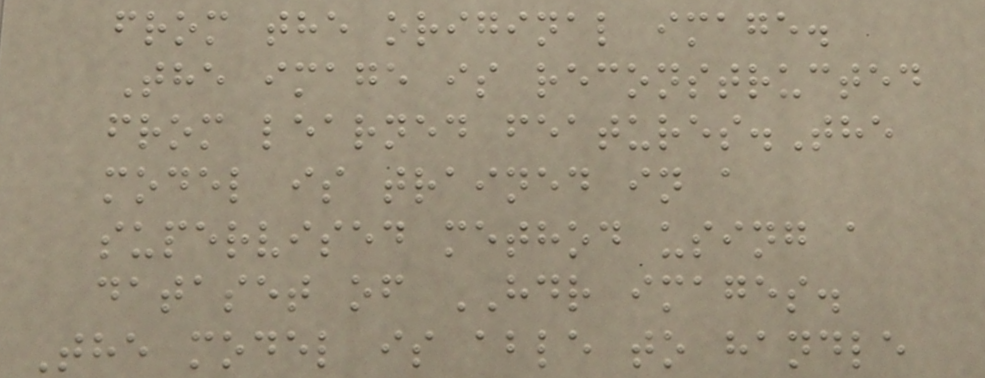from the original image.
The image is reconstructed
from learned features.The
model is trained in a
supervised method using a
dataset of HDR images.
The model is able to handle
